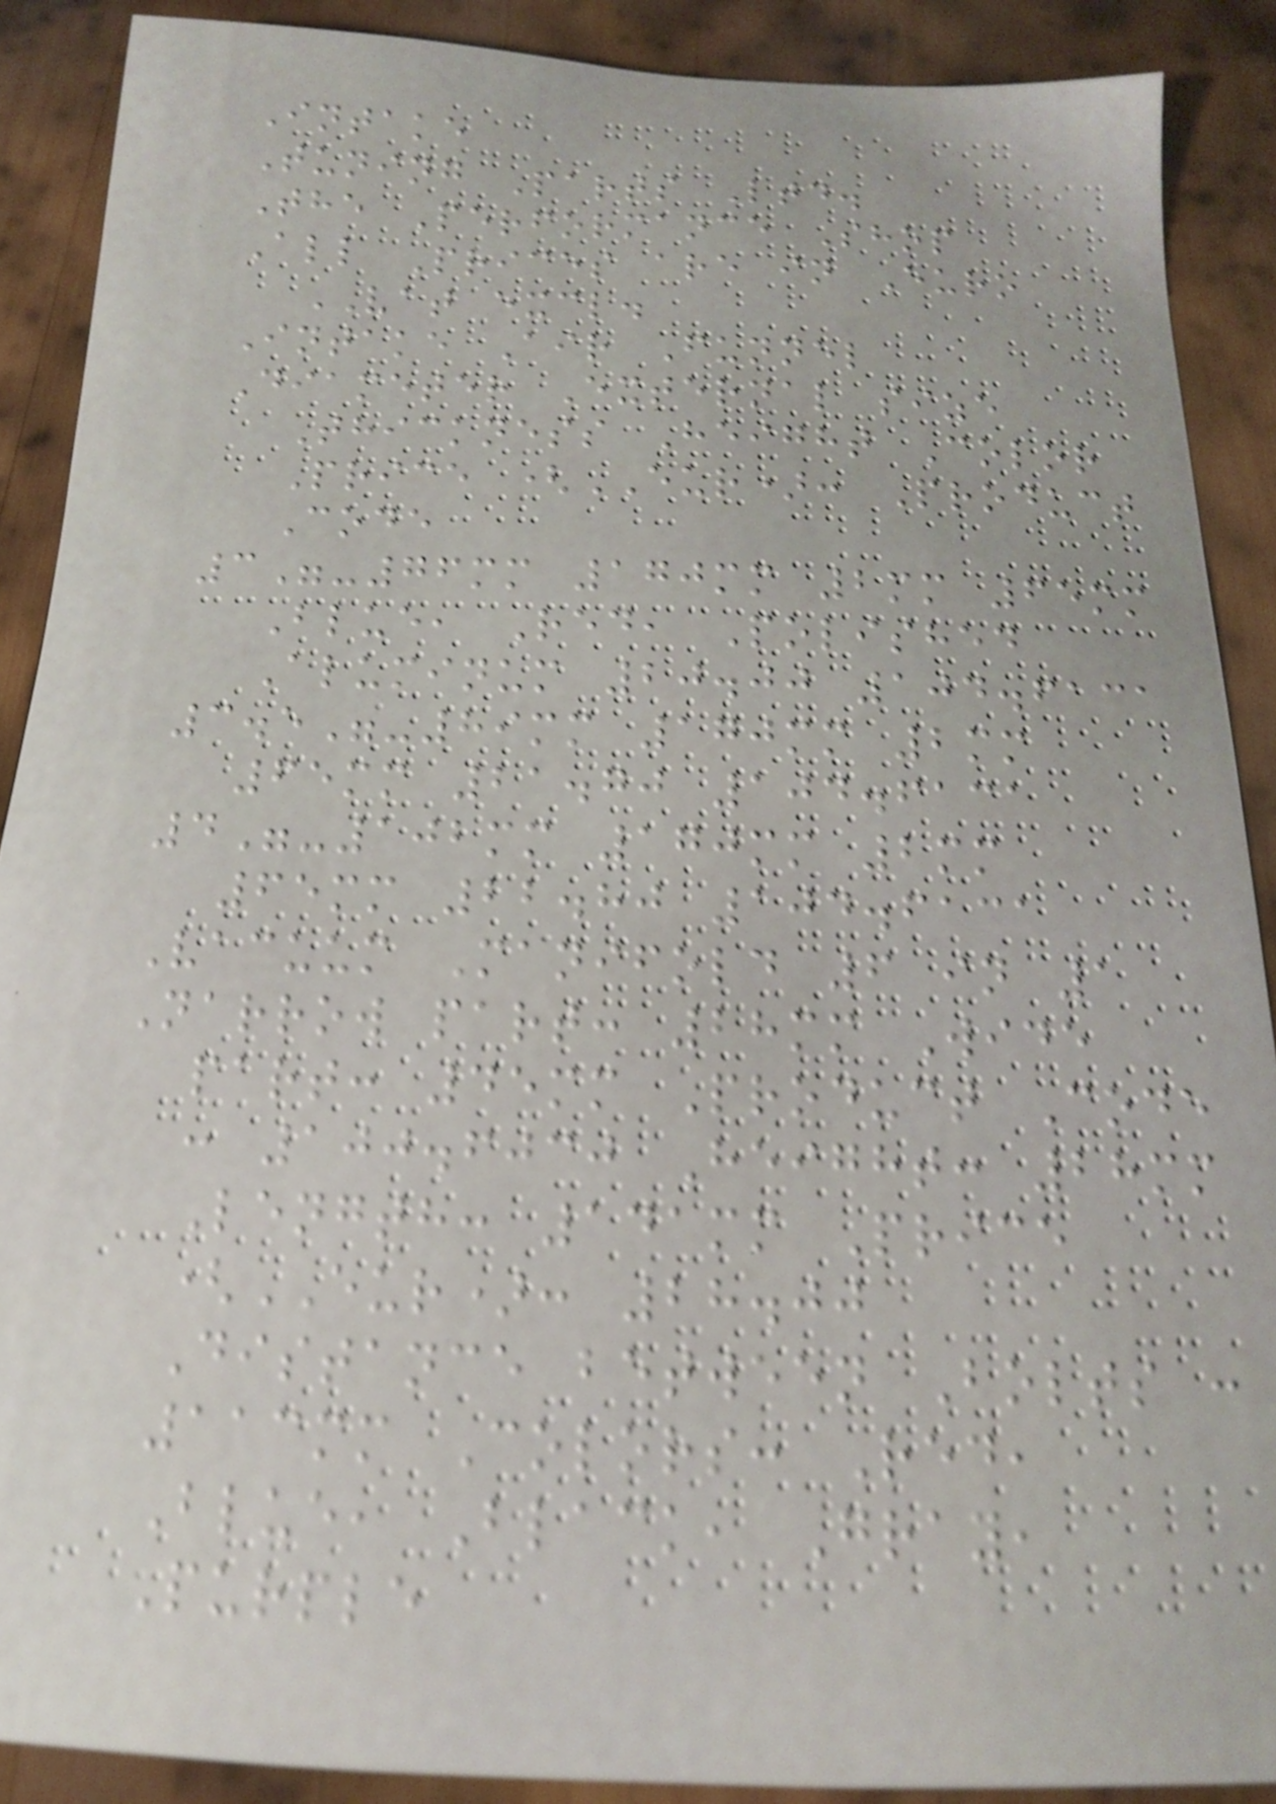Intake
Tuning Parts Ltd.
The Performance Shop
All Prices are in Euro
VAT excl.
Intake Air Funnel
Diameter External size
Thickness Height Color
Price (EUR): Product
Code
3"-76mm 170mm 2mm 65mm
Blue, Red, Polished
Aluminum 20.00 104.6131
3.5"-89mm 170mm 2mm
65mm 21.70 104.6131
4"-102mm 170mm 2mm
65mm 22.80 104.6131
Vacuum Manifold 6 in 1
Narrow part: 28mm Wide
part: 45mm Product Code
: 100.6030 Height: 28mm
Length: 141mm Price
(EUR): 28.00
Distance between Bolts :
113mm Colors: Red,
Blue, Black, Gray,
Purple
